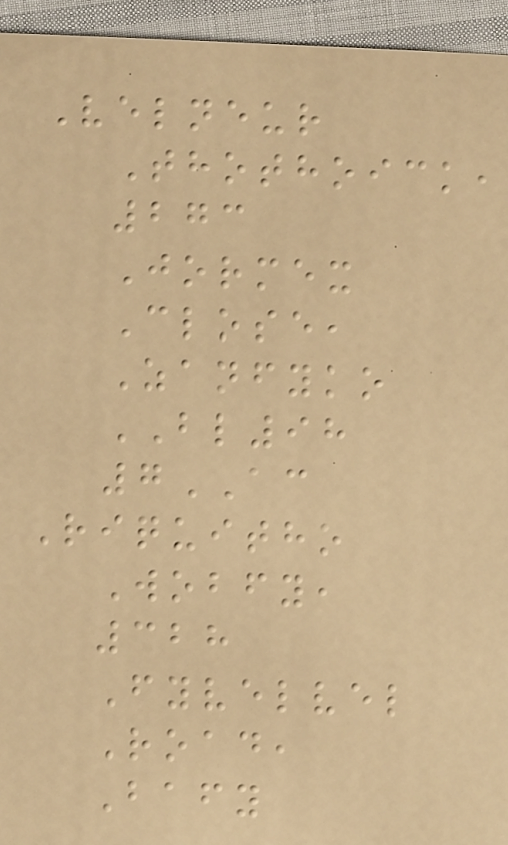Velneur
Thothoick,
273
Jormex
Close,
Zanfyko
BL98
7AC
Riquitho
Wobfy,
328
Fyvelvel
Road,
Bafy
